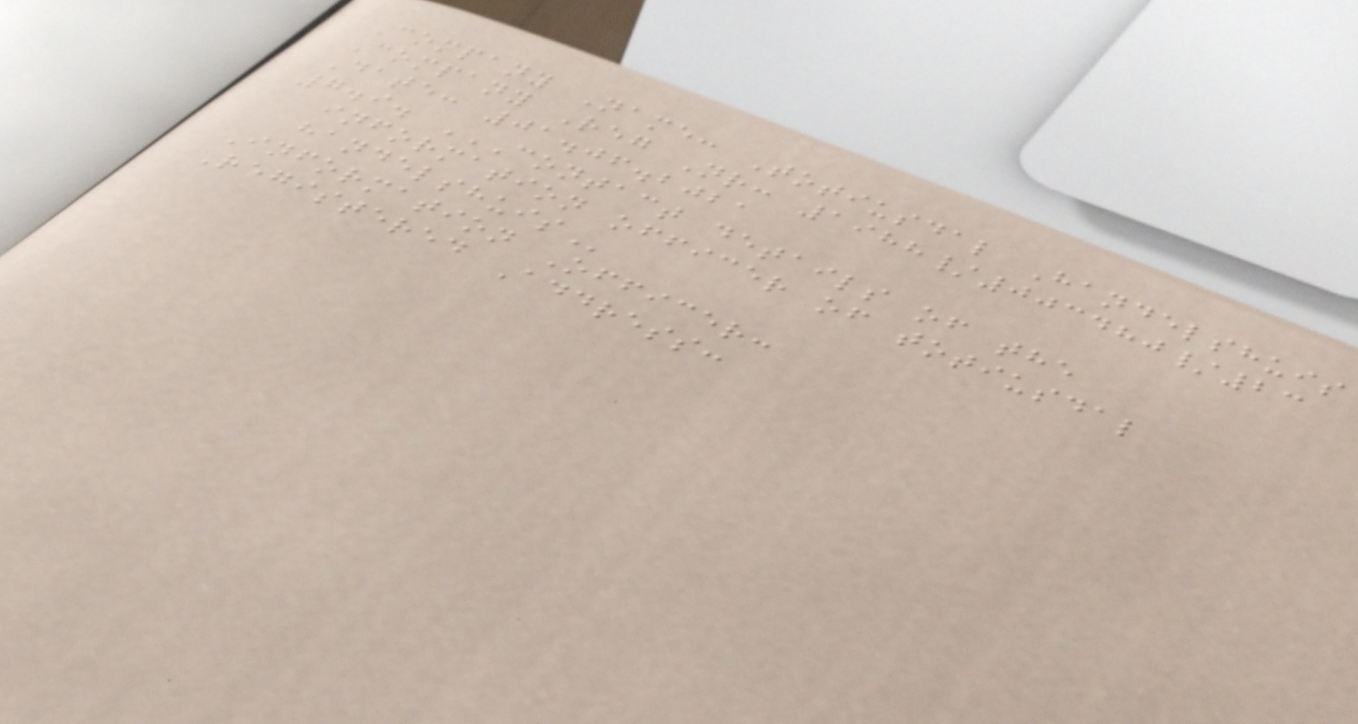Company Name: Totiusdal Handelshuis
Company Reg Nr: 1988/003480/23
Date: 01.06.2021
7.9. CONTACT DETAILS OF THE
INFORMATION OFFICER OF TOTIUSDAL
HANDELSHUIS
Information Officer:
Registered Address:
